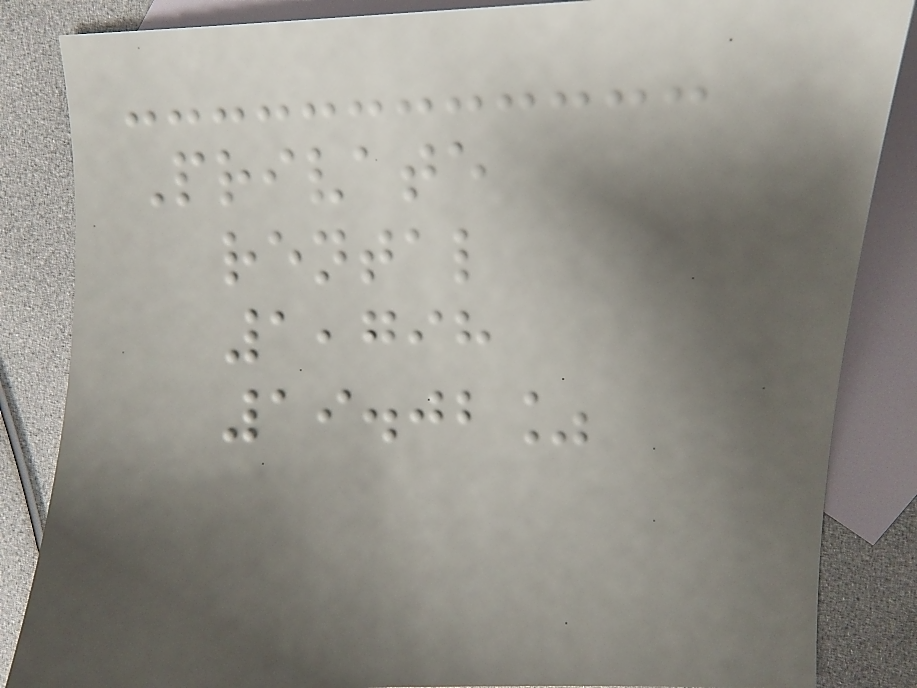Private
rental
1,798
19.02%
